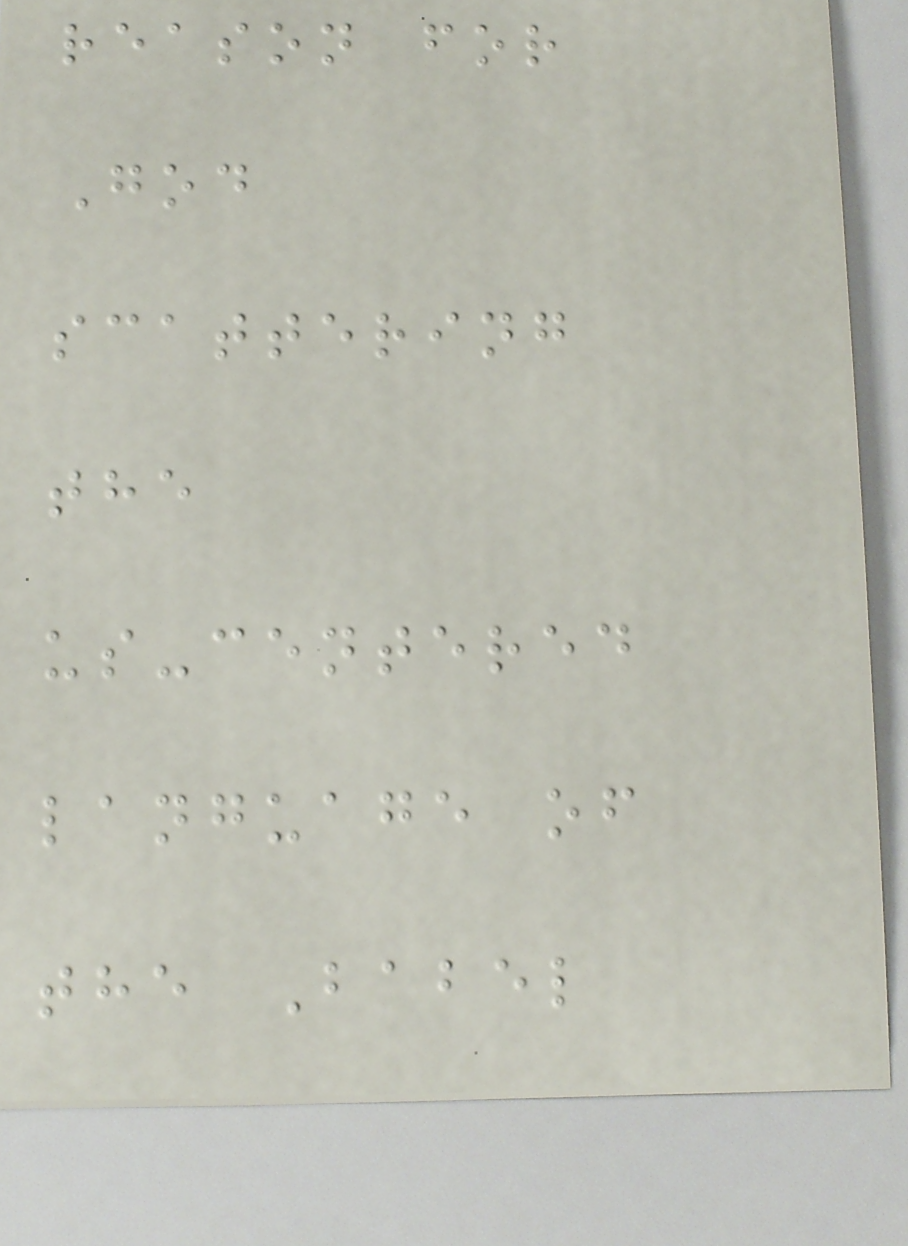reason for
God
scattering
the
us-centered
language of
the Babel
